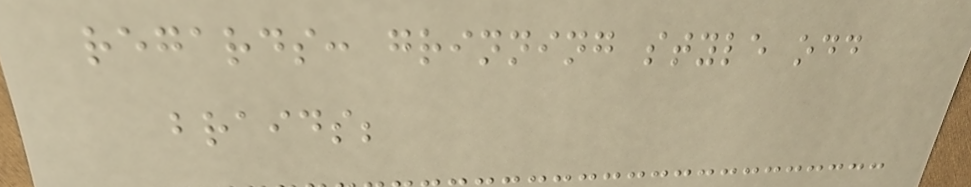regards: grinning style odd
braids;
